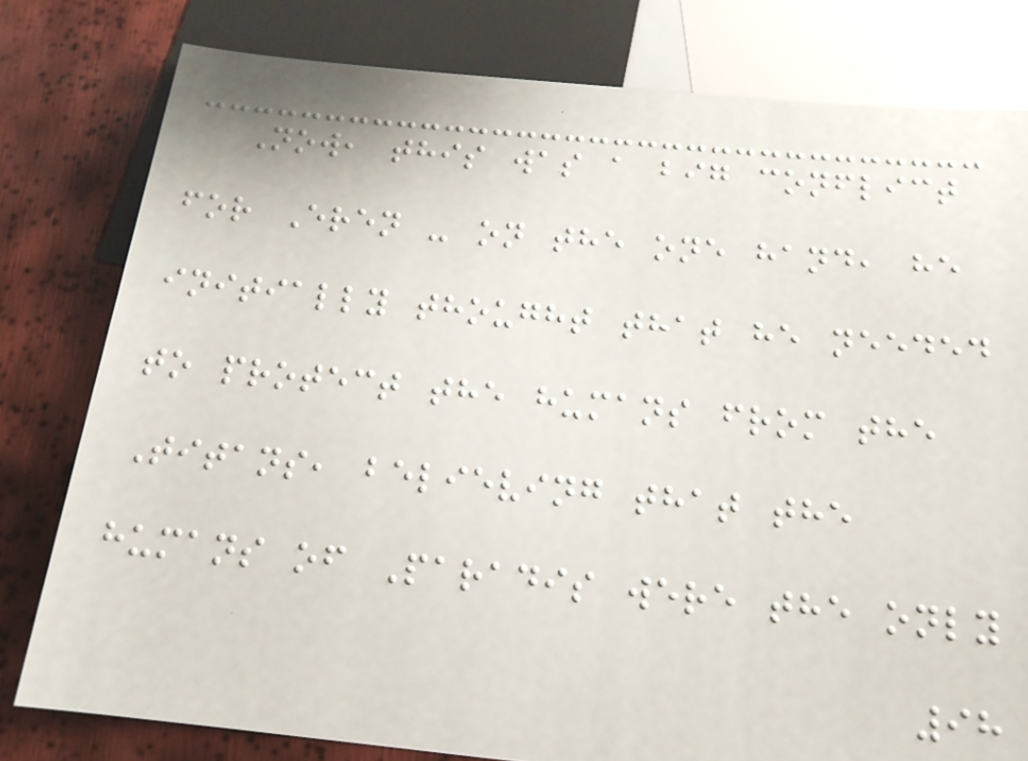Now, this was a big conflict
for Eren - on the one hand, he
initially thought that he needed
to protect the humans from the
Titans, believing that the
humans of Paradis were the only
98
